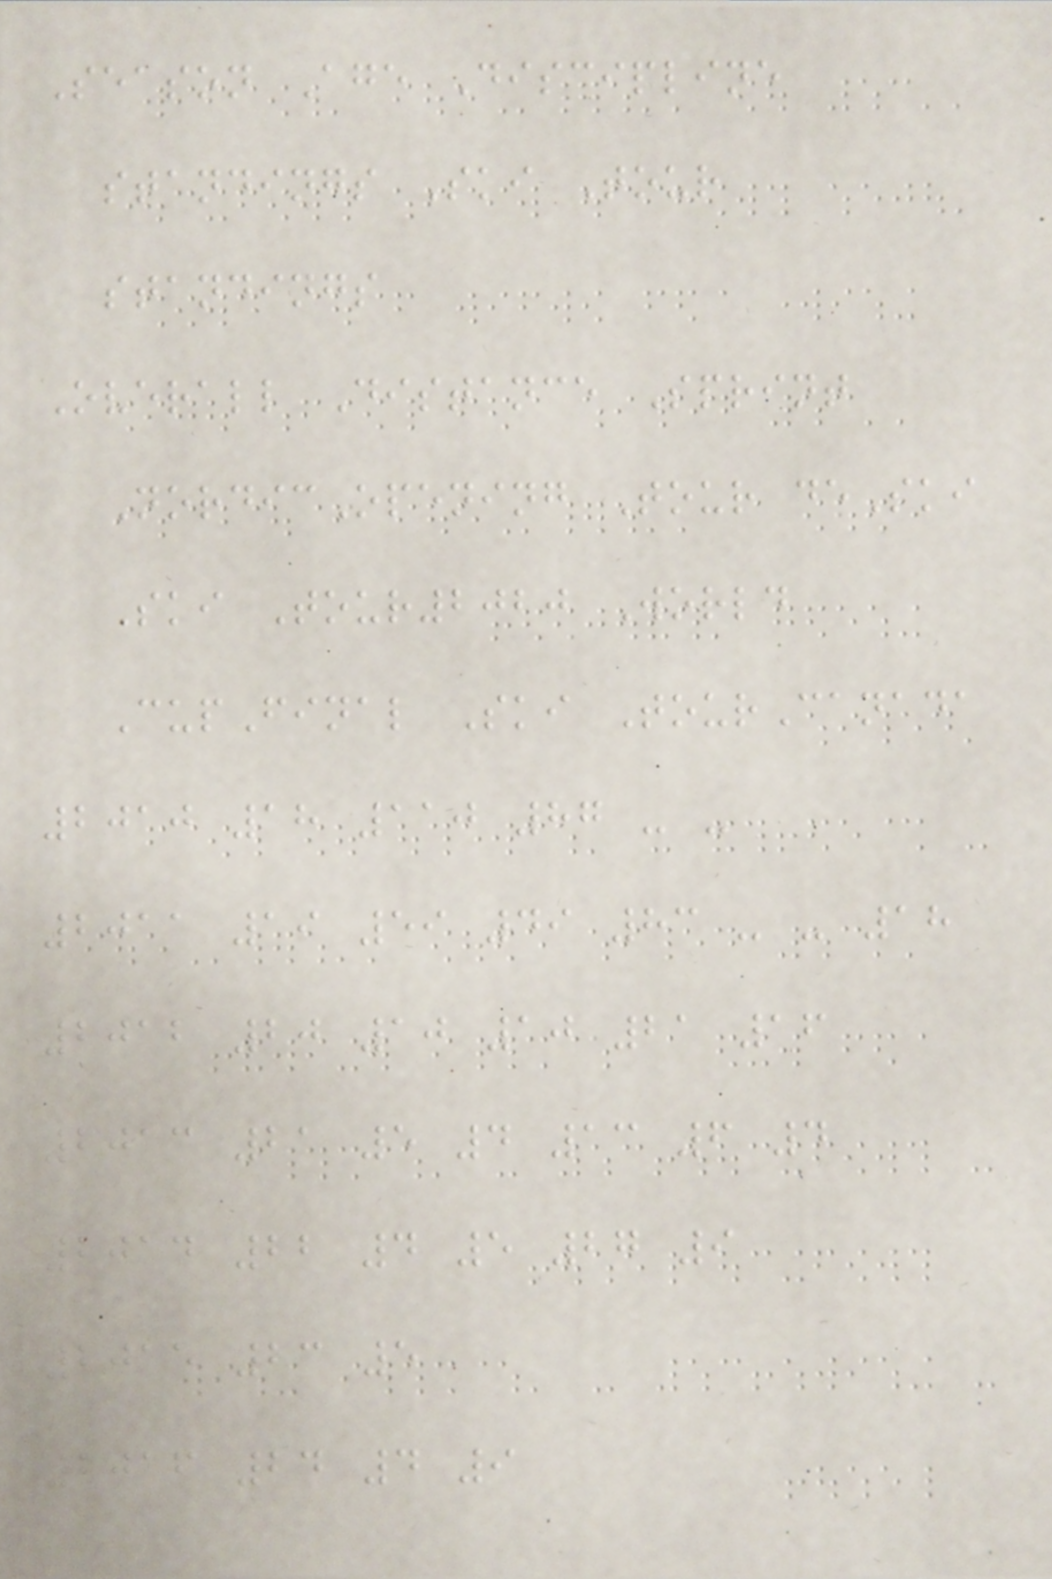Season Age Discipline
standings Ski Tour
standings
Overall Distance Sprint
NordicOpening Tour deSki
Ski Tour2020 World
CupFinal Ski TourCanada
2010 18 110 87 - -
2011 19 59 49 83 - - 18
2012 20 10 10 21 16
2013 21 5 4 13 6 4
2014 22 4 5 27 9
2015 23 5
2016 24 4 9
